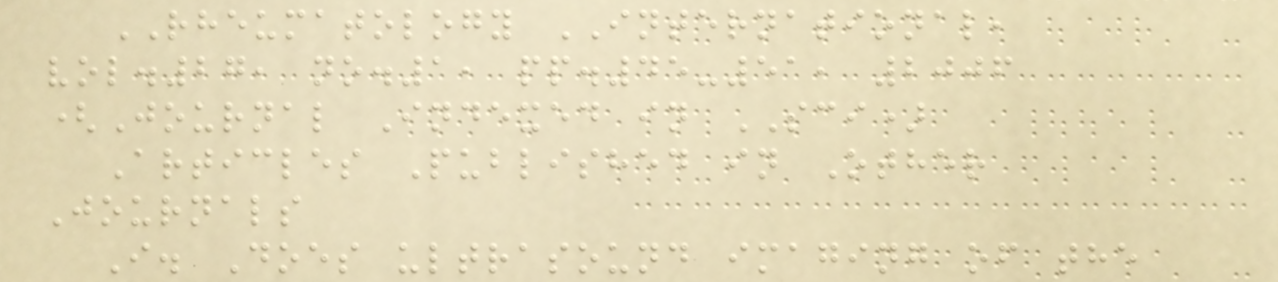RHEUMATOLOGY INTERNATIONAL,
vol.27, no.1, pp.45-51, 2006
(Journal Indexed in SCI)
Articles Published in Other
Journals
I. Does ultrasound imaging of the
